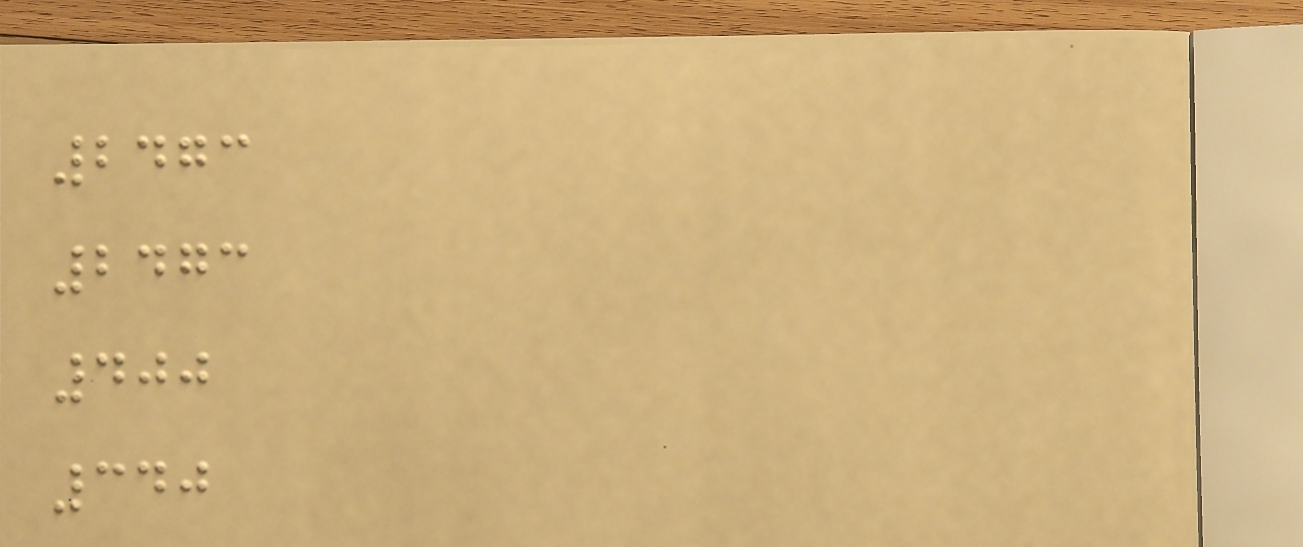2473
2473
400
340
